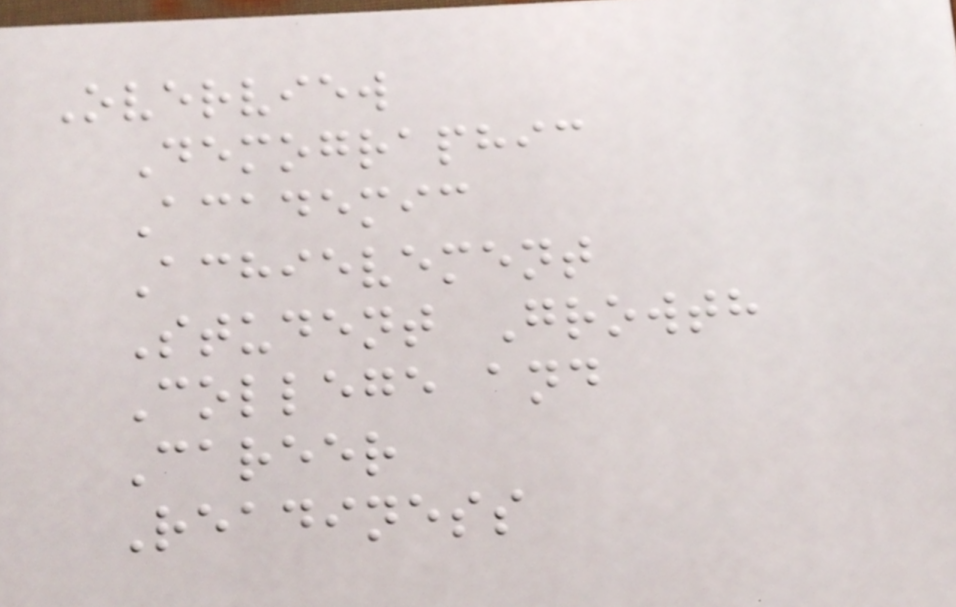Overview
Demographic
Academic
Achievement
Student Growth
College and
Career
Readiness
